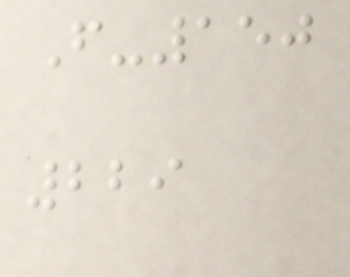F-150
229
